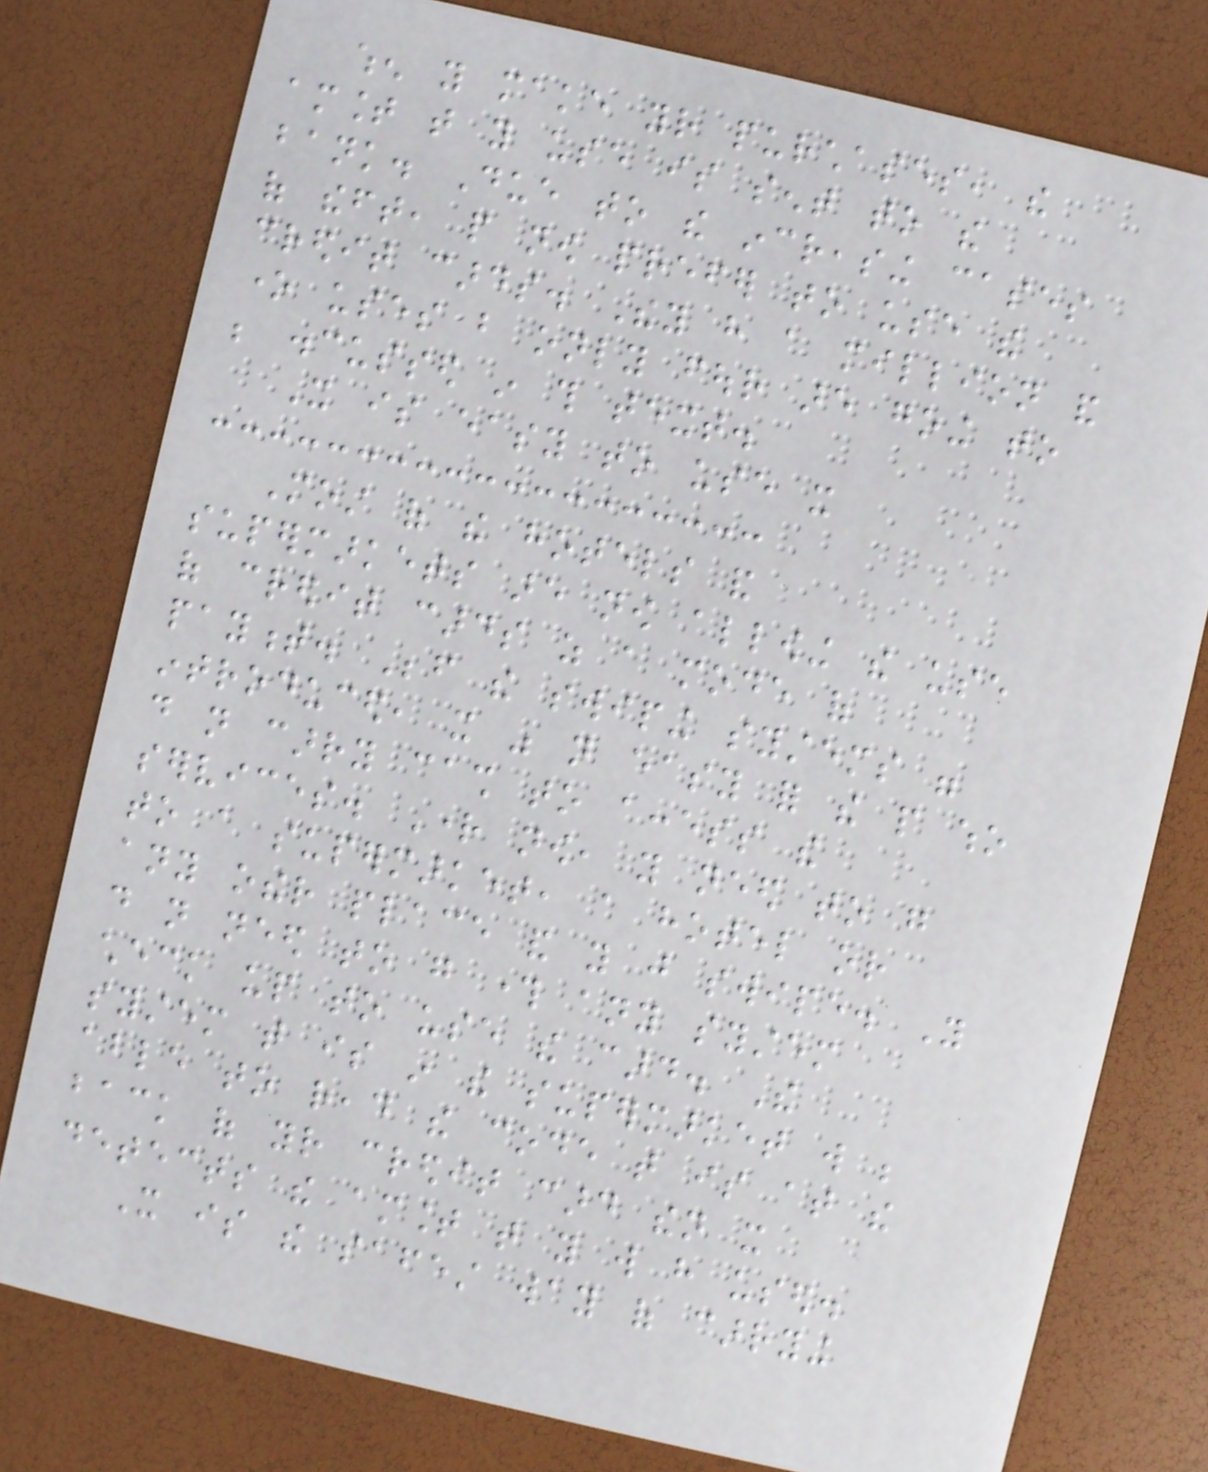when you make your purchases, the
amount that you use is sent to the
bank. Due to the increasing cases
of theft, people now prefer to use the
credit cards. They have a million and
one uses but only four are going to
be discussed in this text.
It is easy to use it
Most of the hotels and
supermarkets are now allowing the use
of credit cards as a mode of
payment. Before the swiping systems were
introduced, it was not easy for the people who
do not carry cash to access the
services. Right now, you need to go
to a supermarket, a hotel or
any other place and you just swipe. You
do not need to go through any system
check up to use the card. The
system that is in the supermarket will be
able to read the code that is at the
back of your credit card then it
detects the amount that you will have used.
It is the safest way of carrying
